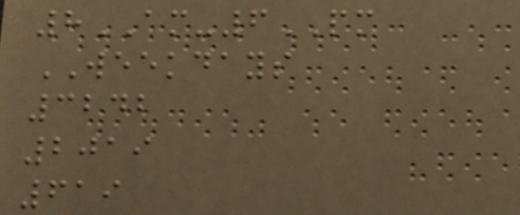8AM-6PM
WEEKDAYS
3242
2019
619
